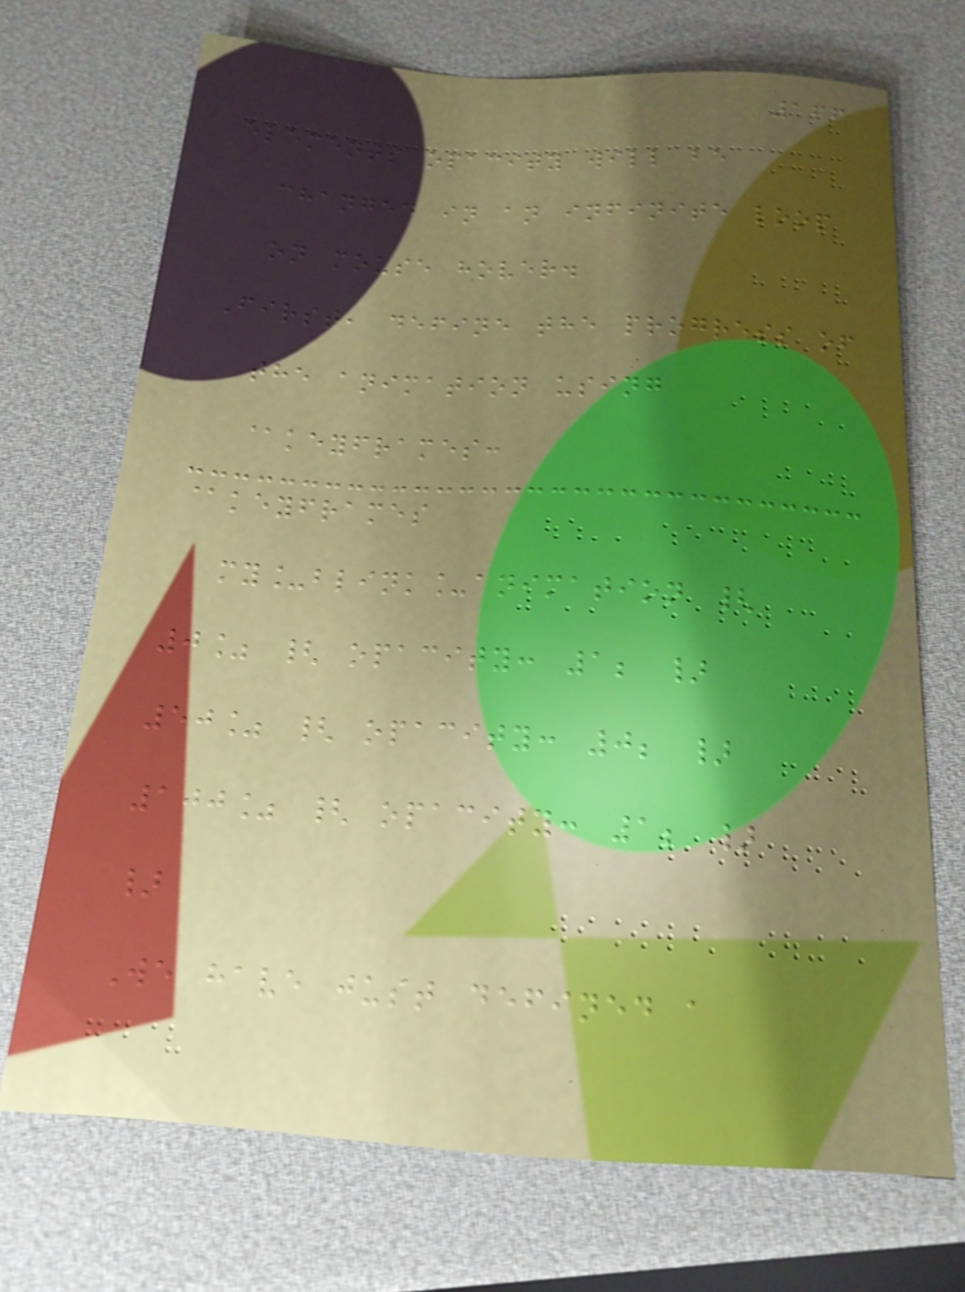166
elements opacity will be
changed in an infinite loop
on mouse hover.
First, define the progress of
the animation using
@keyframes:
@keyframes
my_blink_animation {
0% { opacity: 1; }
50% { opacity: 0; }
100% { opacity: 1; }
}
We have just defined a
